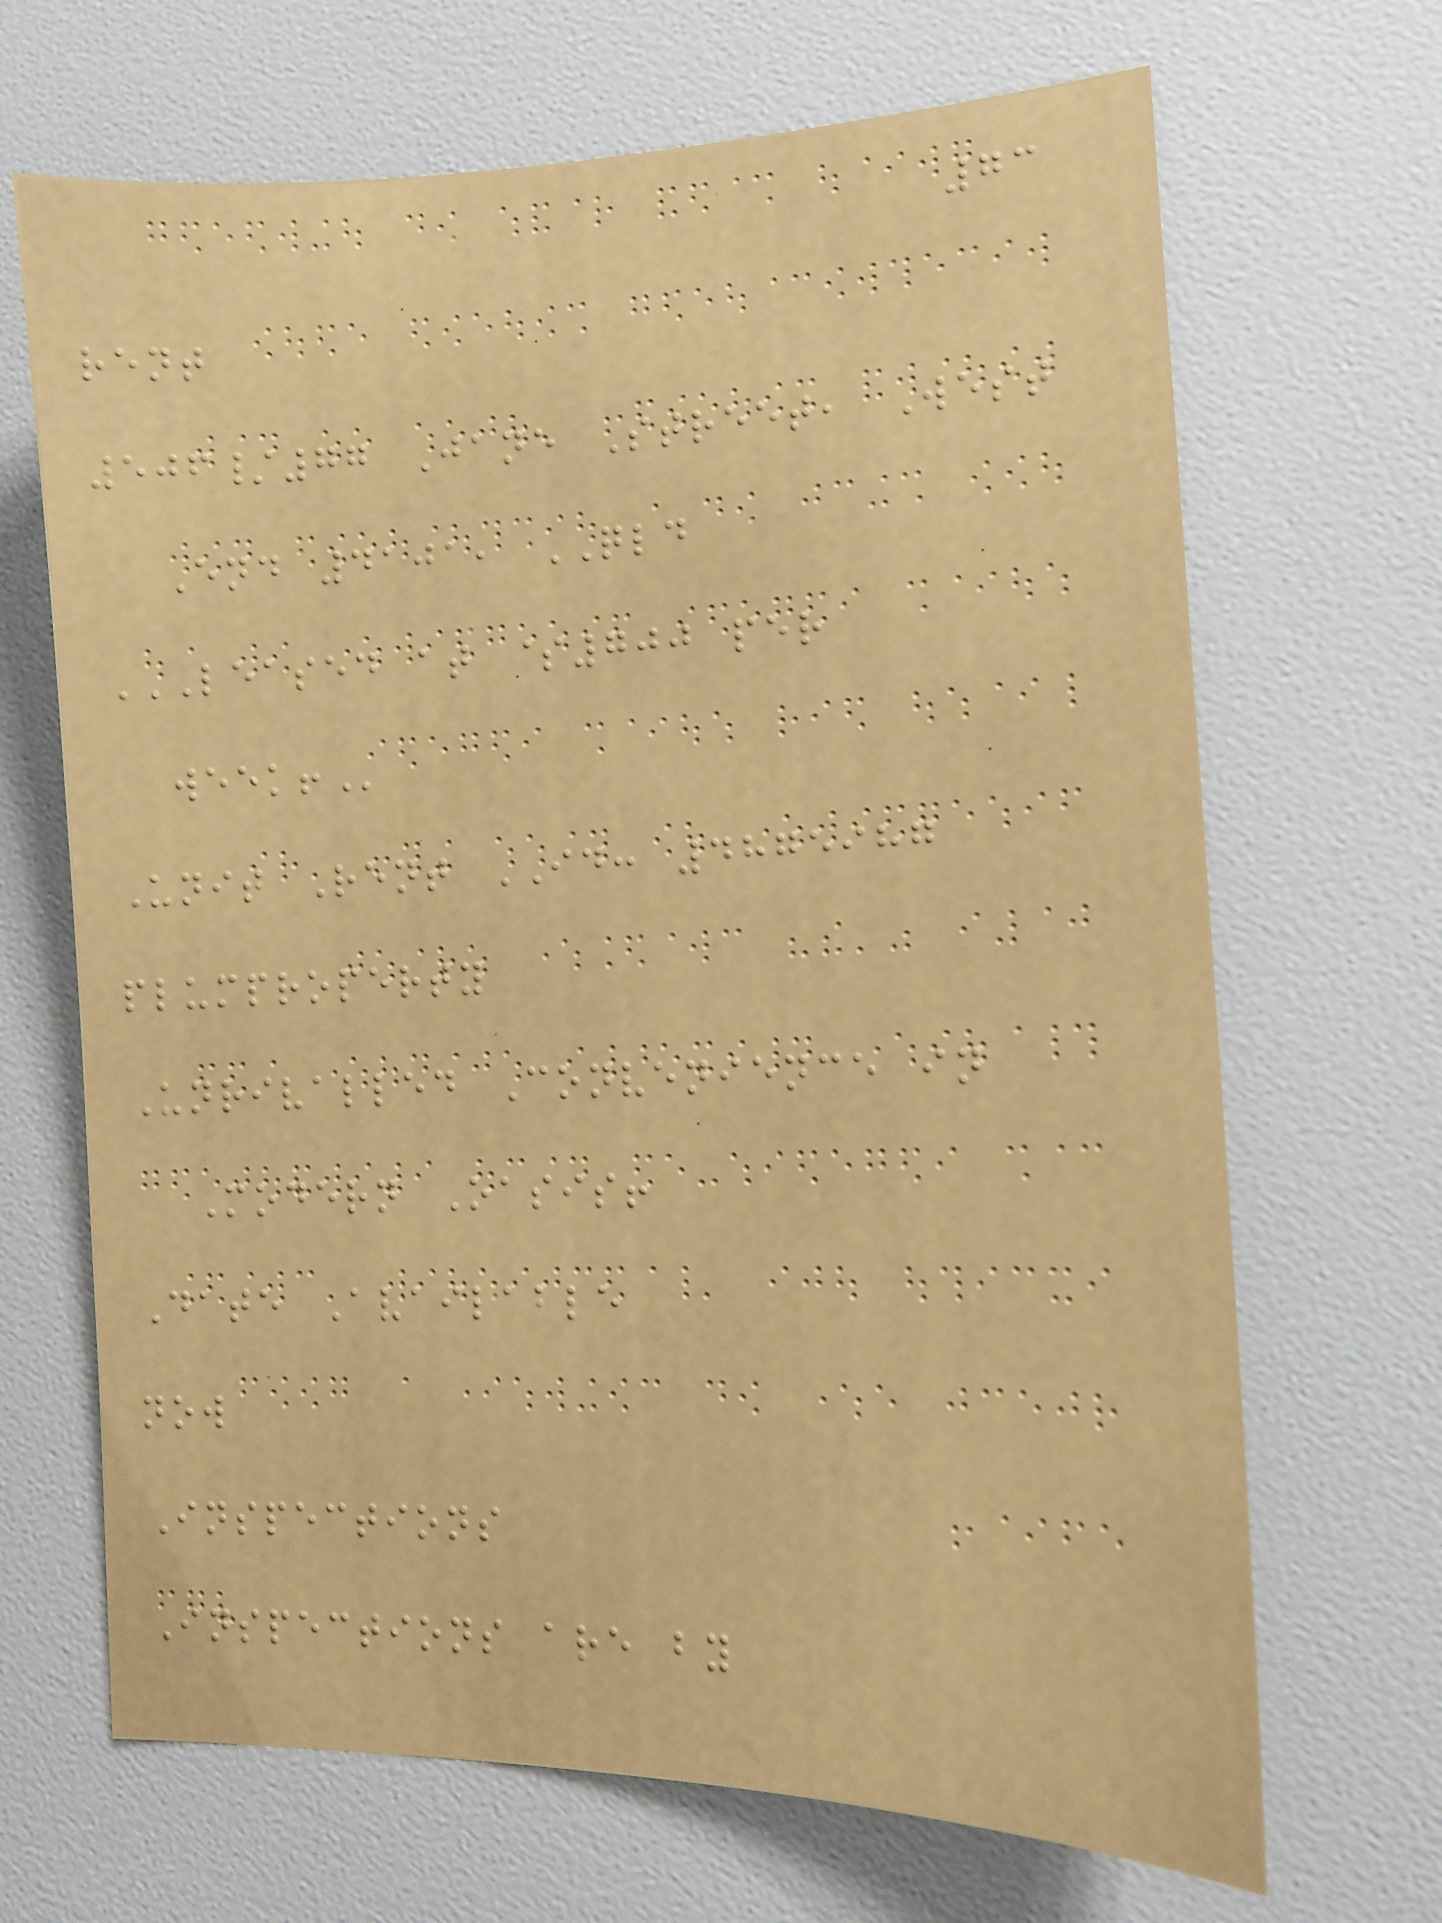73
rent
506/77 Jane Street, West
End 4101, QLD
LEASED AT $700 PER
WEEK!
Unit Rent ID: 4875987
plumproperty
Unrivalled Convenience in
Modern Oasis!
Date Available
now
Inspections
Inspections are by
